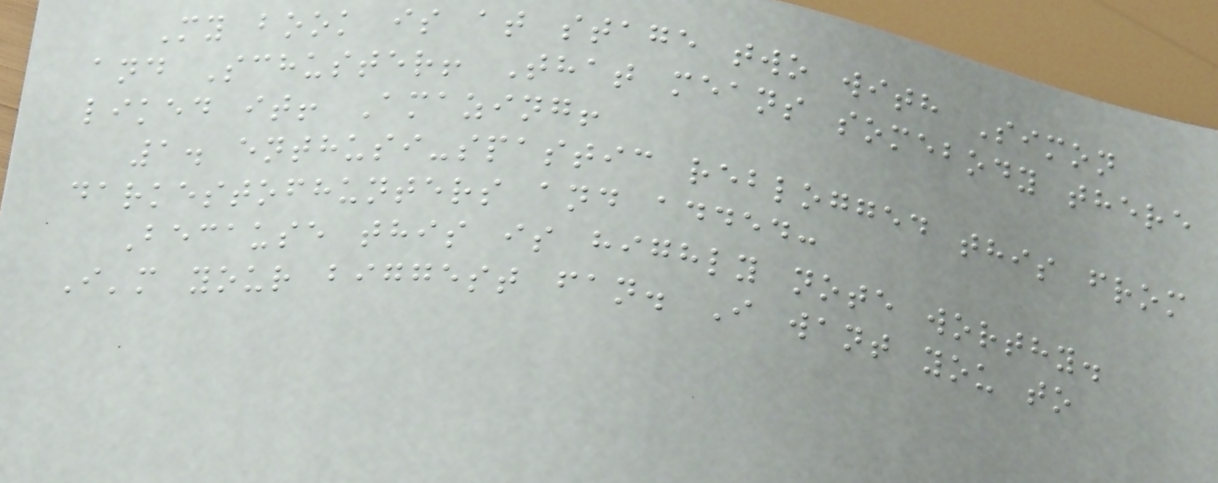My book is at stage two with Simon
and Schuster! That means somebody there
liked it! Amazing!
1. enthusi-spastic reblogged this from
darkestofhunters and added:
Because this is highly note worthy.
I'm your biggest fan. I want you to
